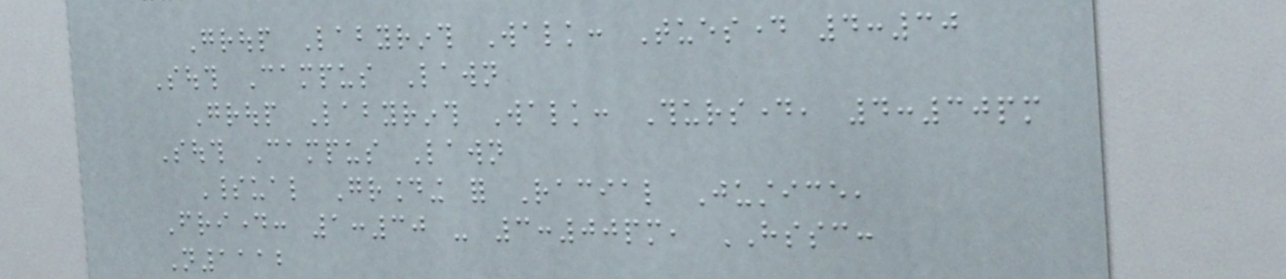Group Labyrinth Walk: Tuesday 4:30
South Campus Lawn
Group Labyrinth Walk: Thursday, 4:30pm
South Campus Lawn
Spiritual Grounding for Racial Justice,
Friday: 1:30 - 3:00pm, HSSC:
N1112
